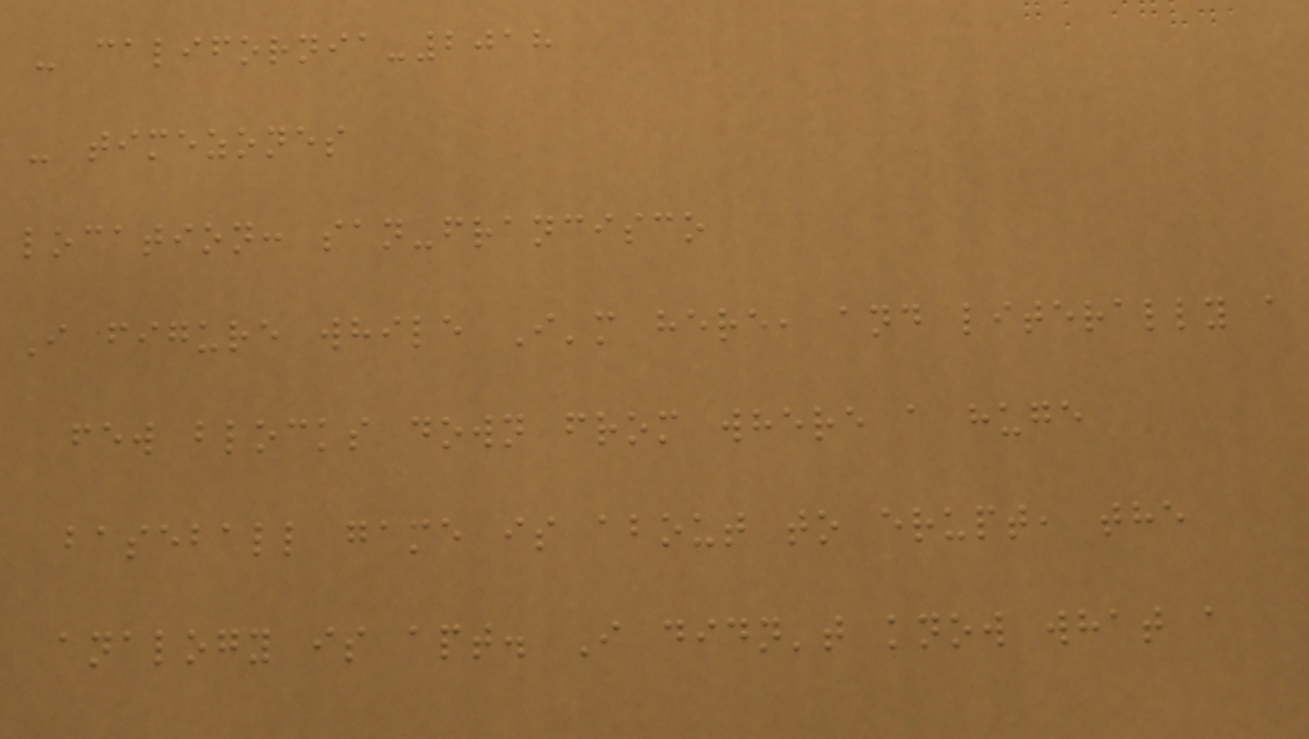- california-2018
- timezones
location: san-francisco
I figure while I'm here, and literally a
few blocks down from where a huge
baseball game is about to erupt, the
analogy is apt. I didn't know what a
